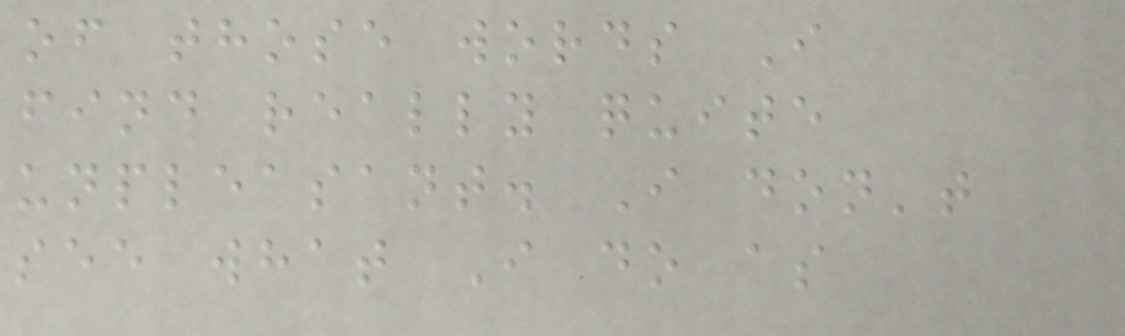of those words I
find really quite
unpleasant. I don't
see what I do as
